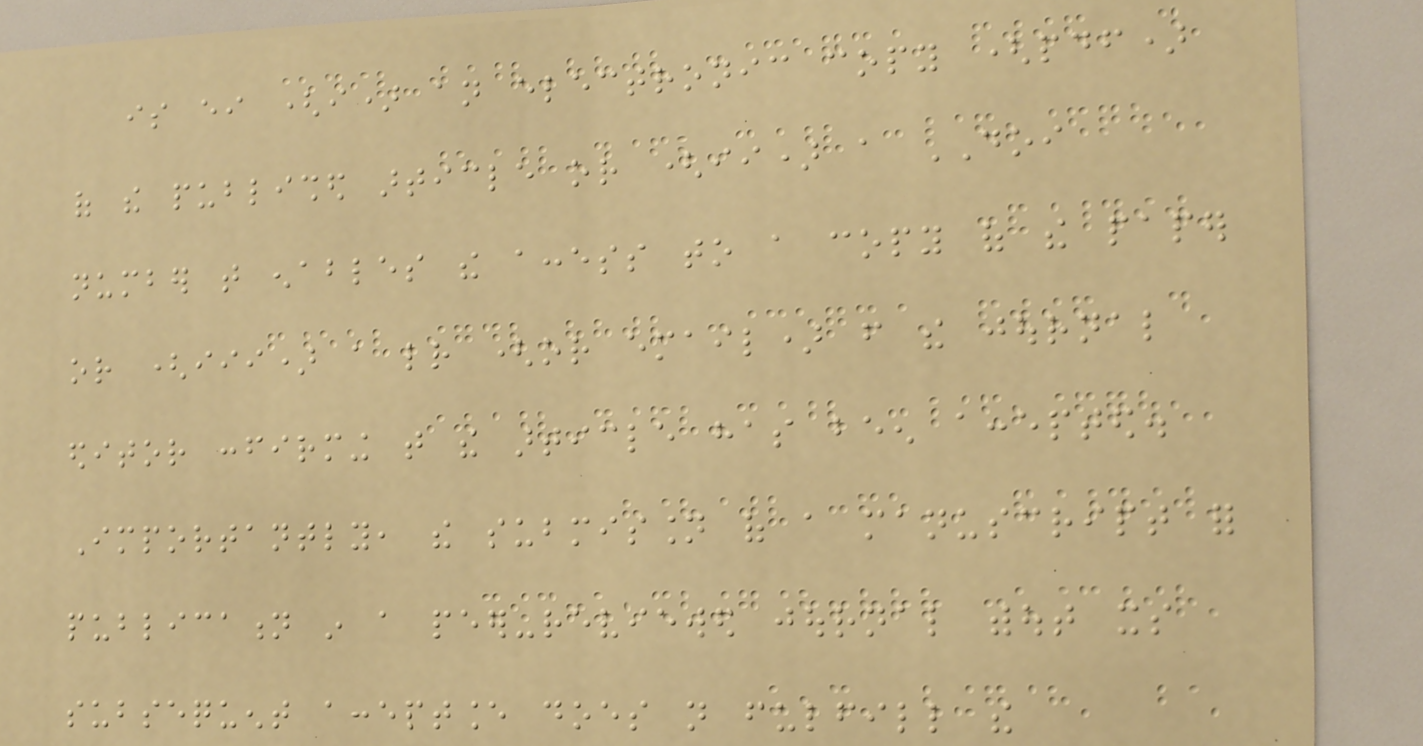is either (i) an electronic copy (pdf)
of the published article or (ii) a DOI
number that enables the access to a copy of the paper
or (iii) a letter (or email) from the journal
editor confirming that the article has been accepted.
Importantly, the submission of a manuscript for
publication in a peer-reviewed journal without its
subsequent acceptance does not fulfill the
